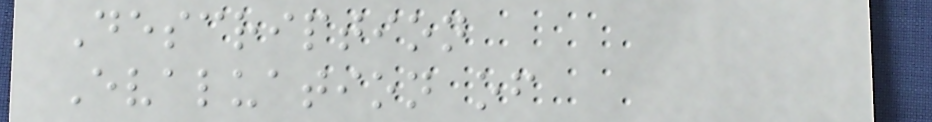Description
Evaluation of
